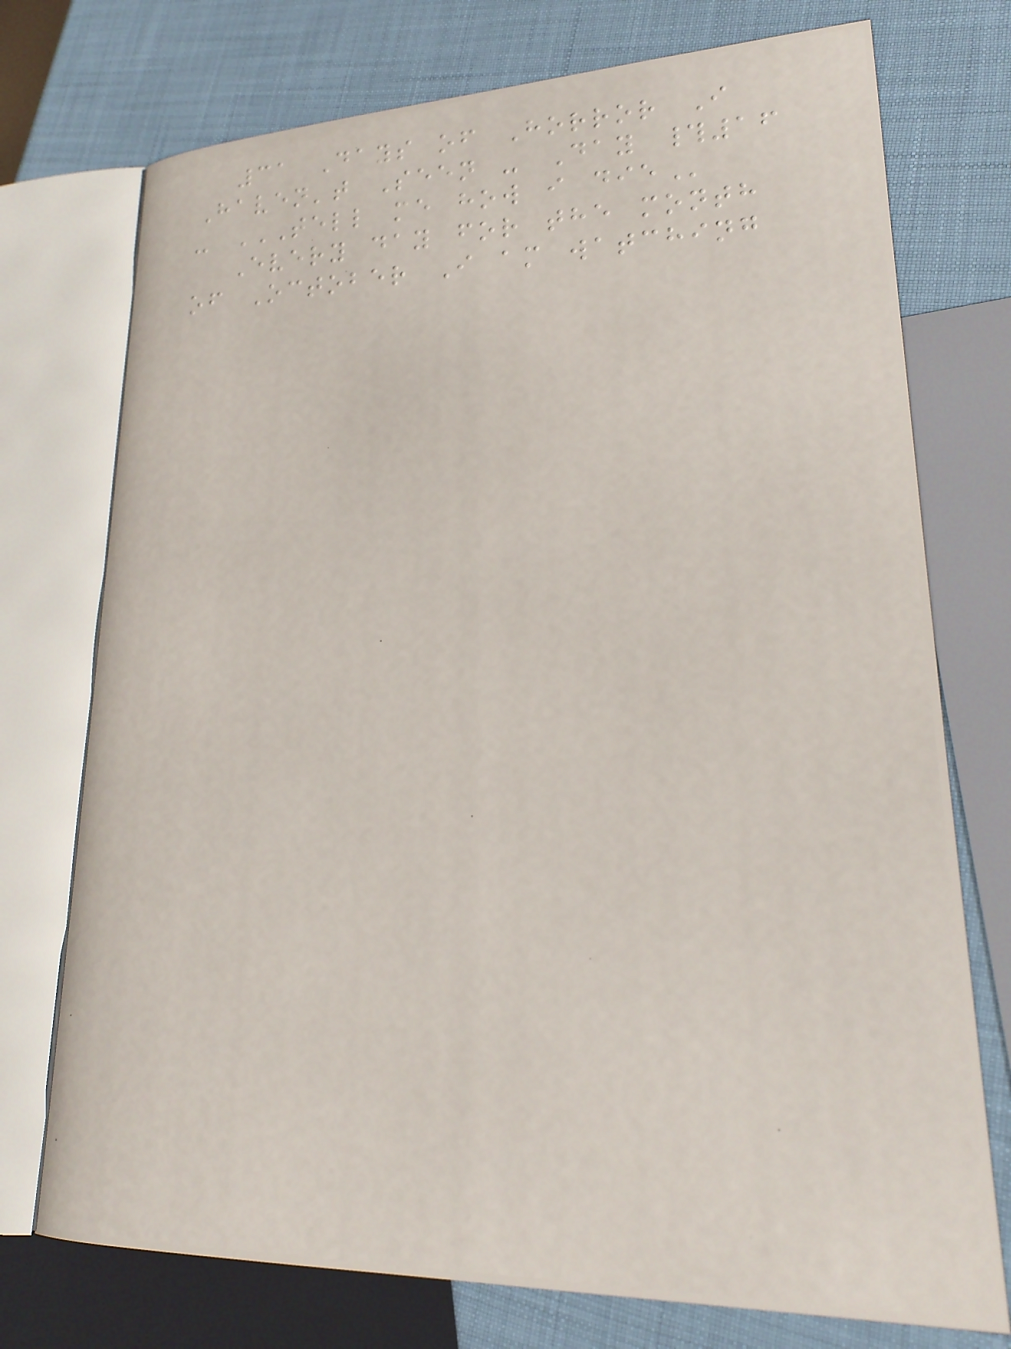31 Days of Horror I
Haven't Seen - Day #16
- TELL ME HOW I DIE
Every day for the month
of October I am watching
